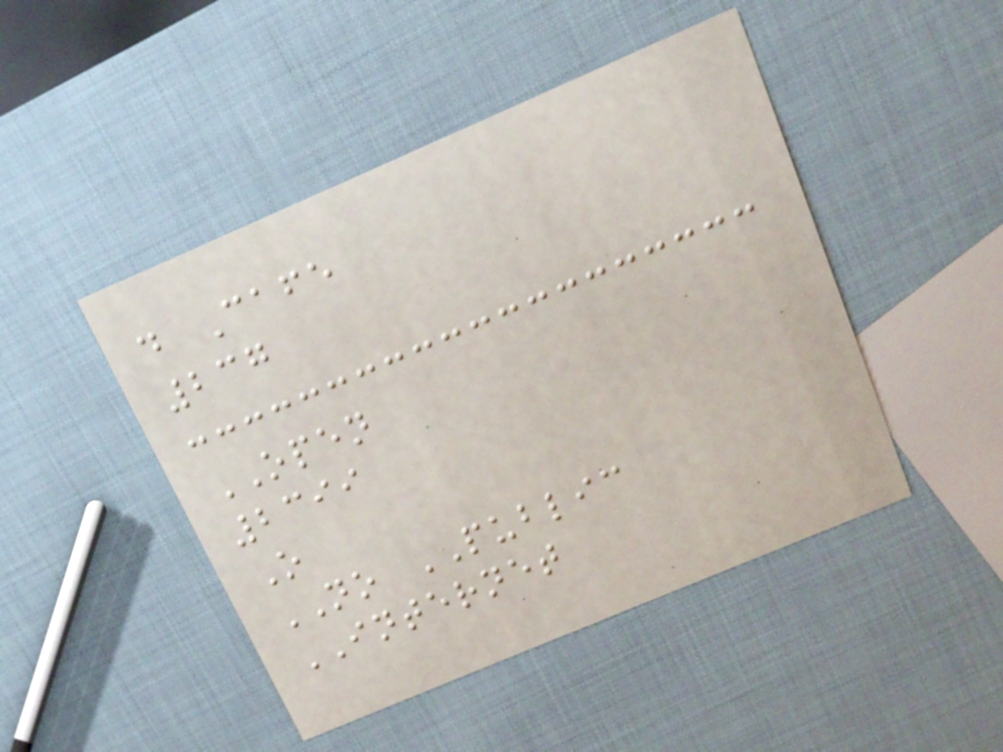d Cafe
237
OPEN
2399
O
NO PUBLIC
INTERNET
